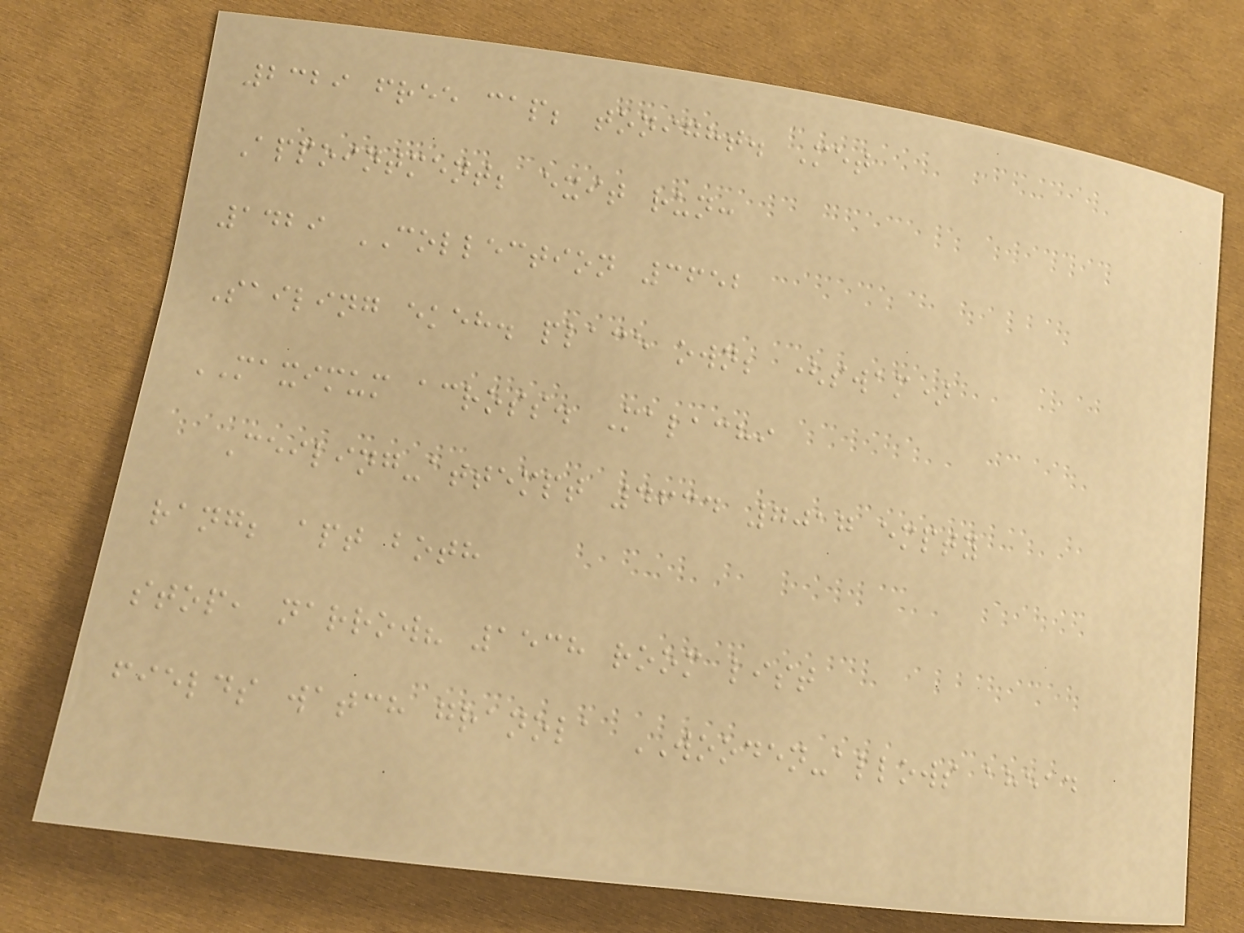2329 free cap; tonight. Met
Appointment; exit run:
1429 COLLECTION 3652
Sailing ekeh. place own; (swam)
MAXIMUM across. Malachi
Ceiling-attempt 4634 7017 empty
rang; apt both
stop, narrow? 1538 room list
fields watch granola WOODEN-allows ahead
